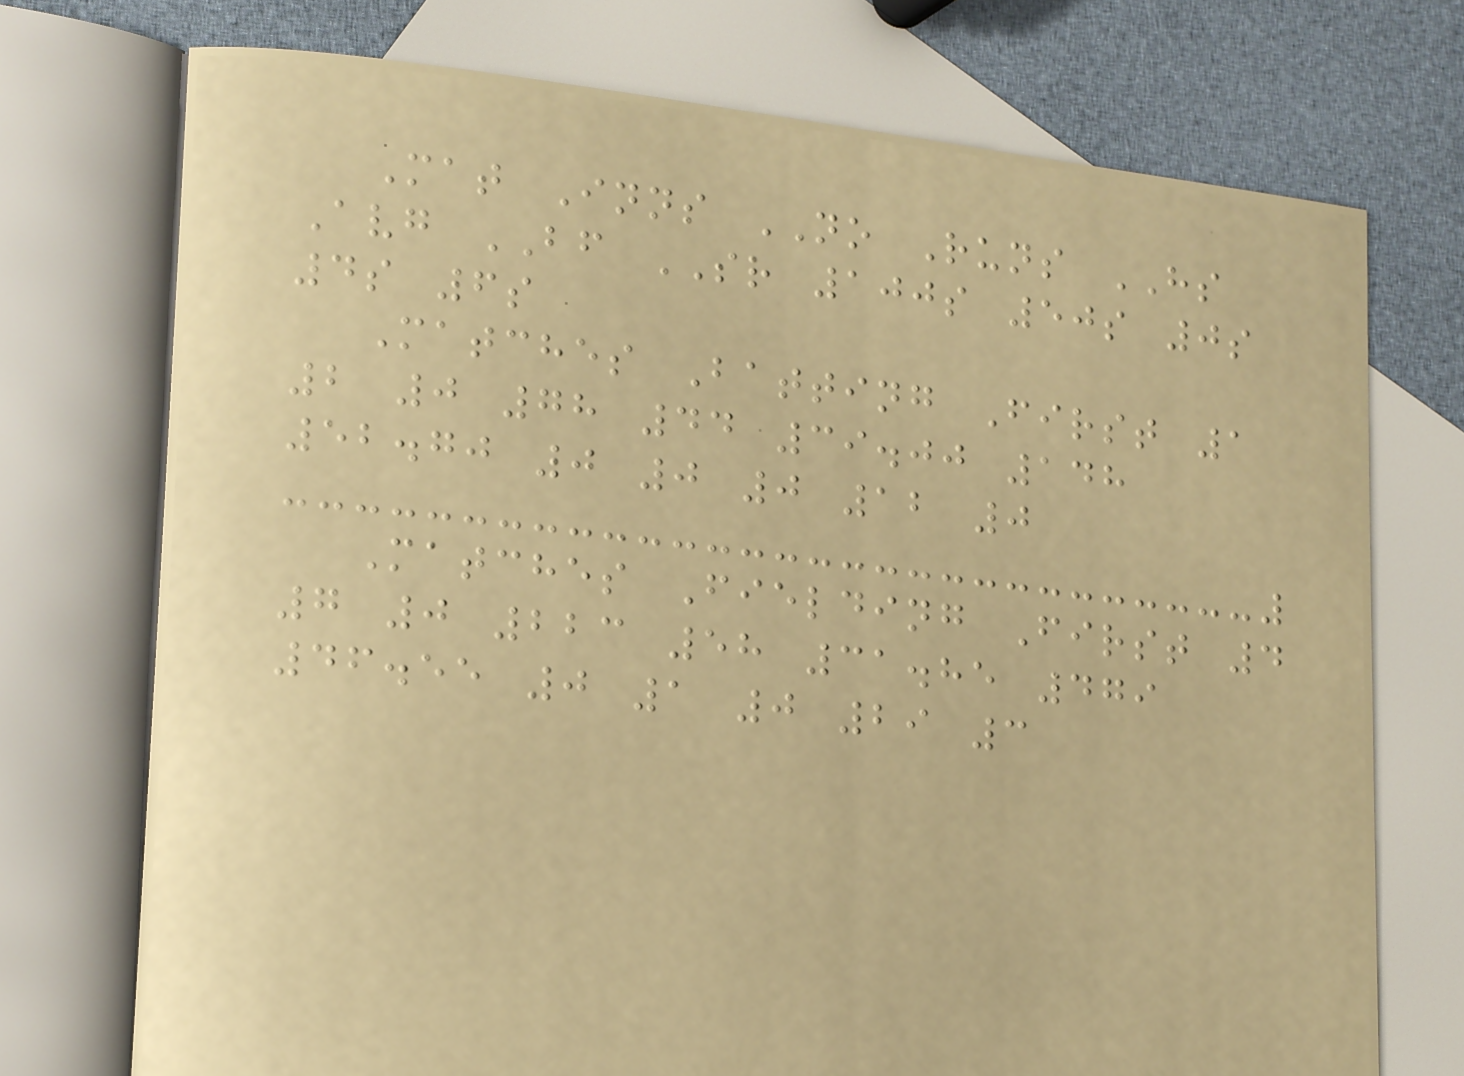Mat Inns NO Runs HS
Avg BF SR 100s 50s 0s
4s 6s
Matches Batting First 1
2 0 78 44 39.00 148
52.70 0 0 0 12 0
Matches Fielding First 4
7 0 223 58 31.85 479
46.55 0 1 0 29 3
